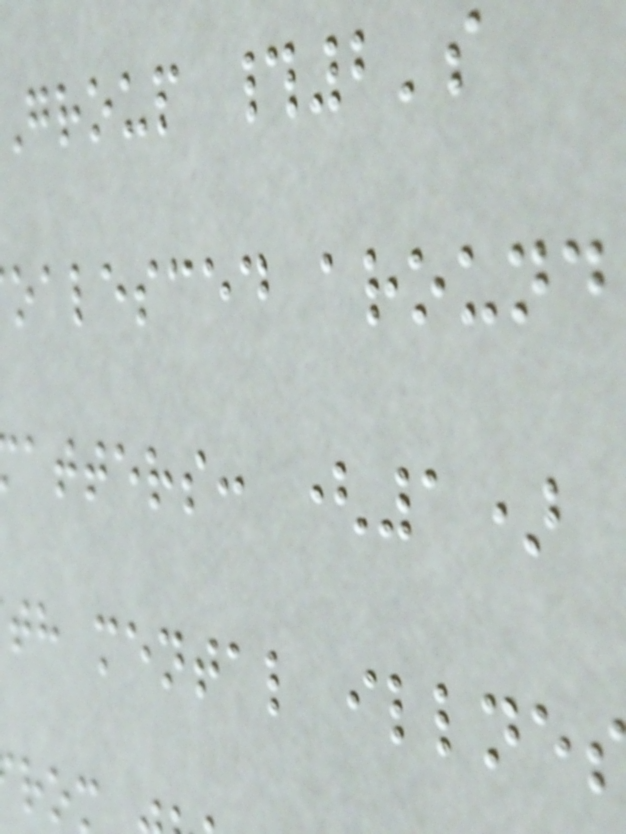group #2's
oalesced around
atters: (1)
th mental illne
